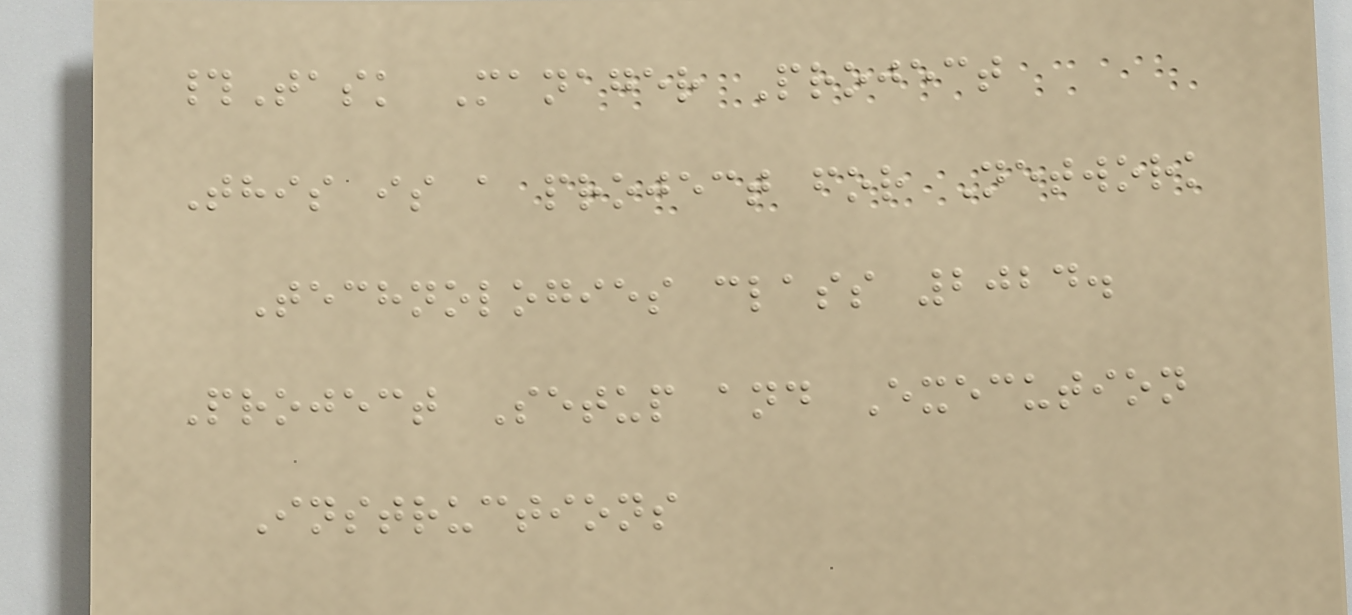#Task Manager Project
This is a project for Network
Technologies class 2024.
Project Setup and Execution
Instructions
